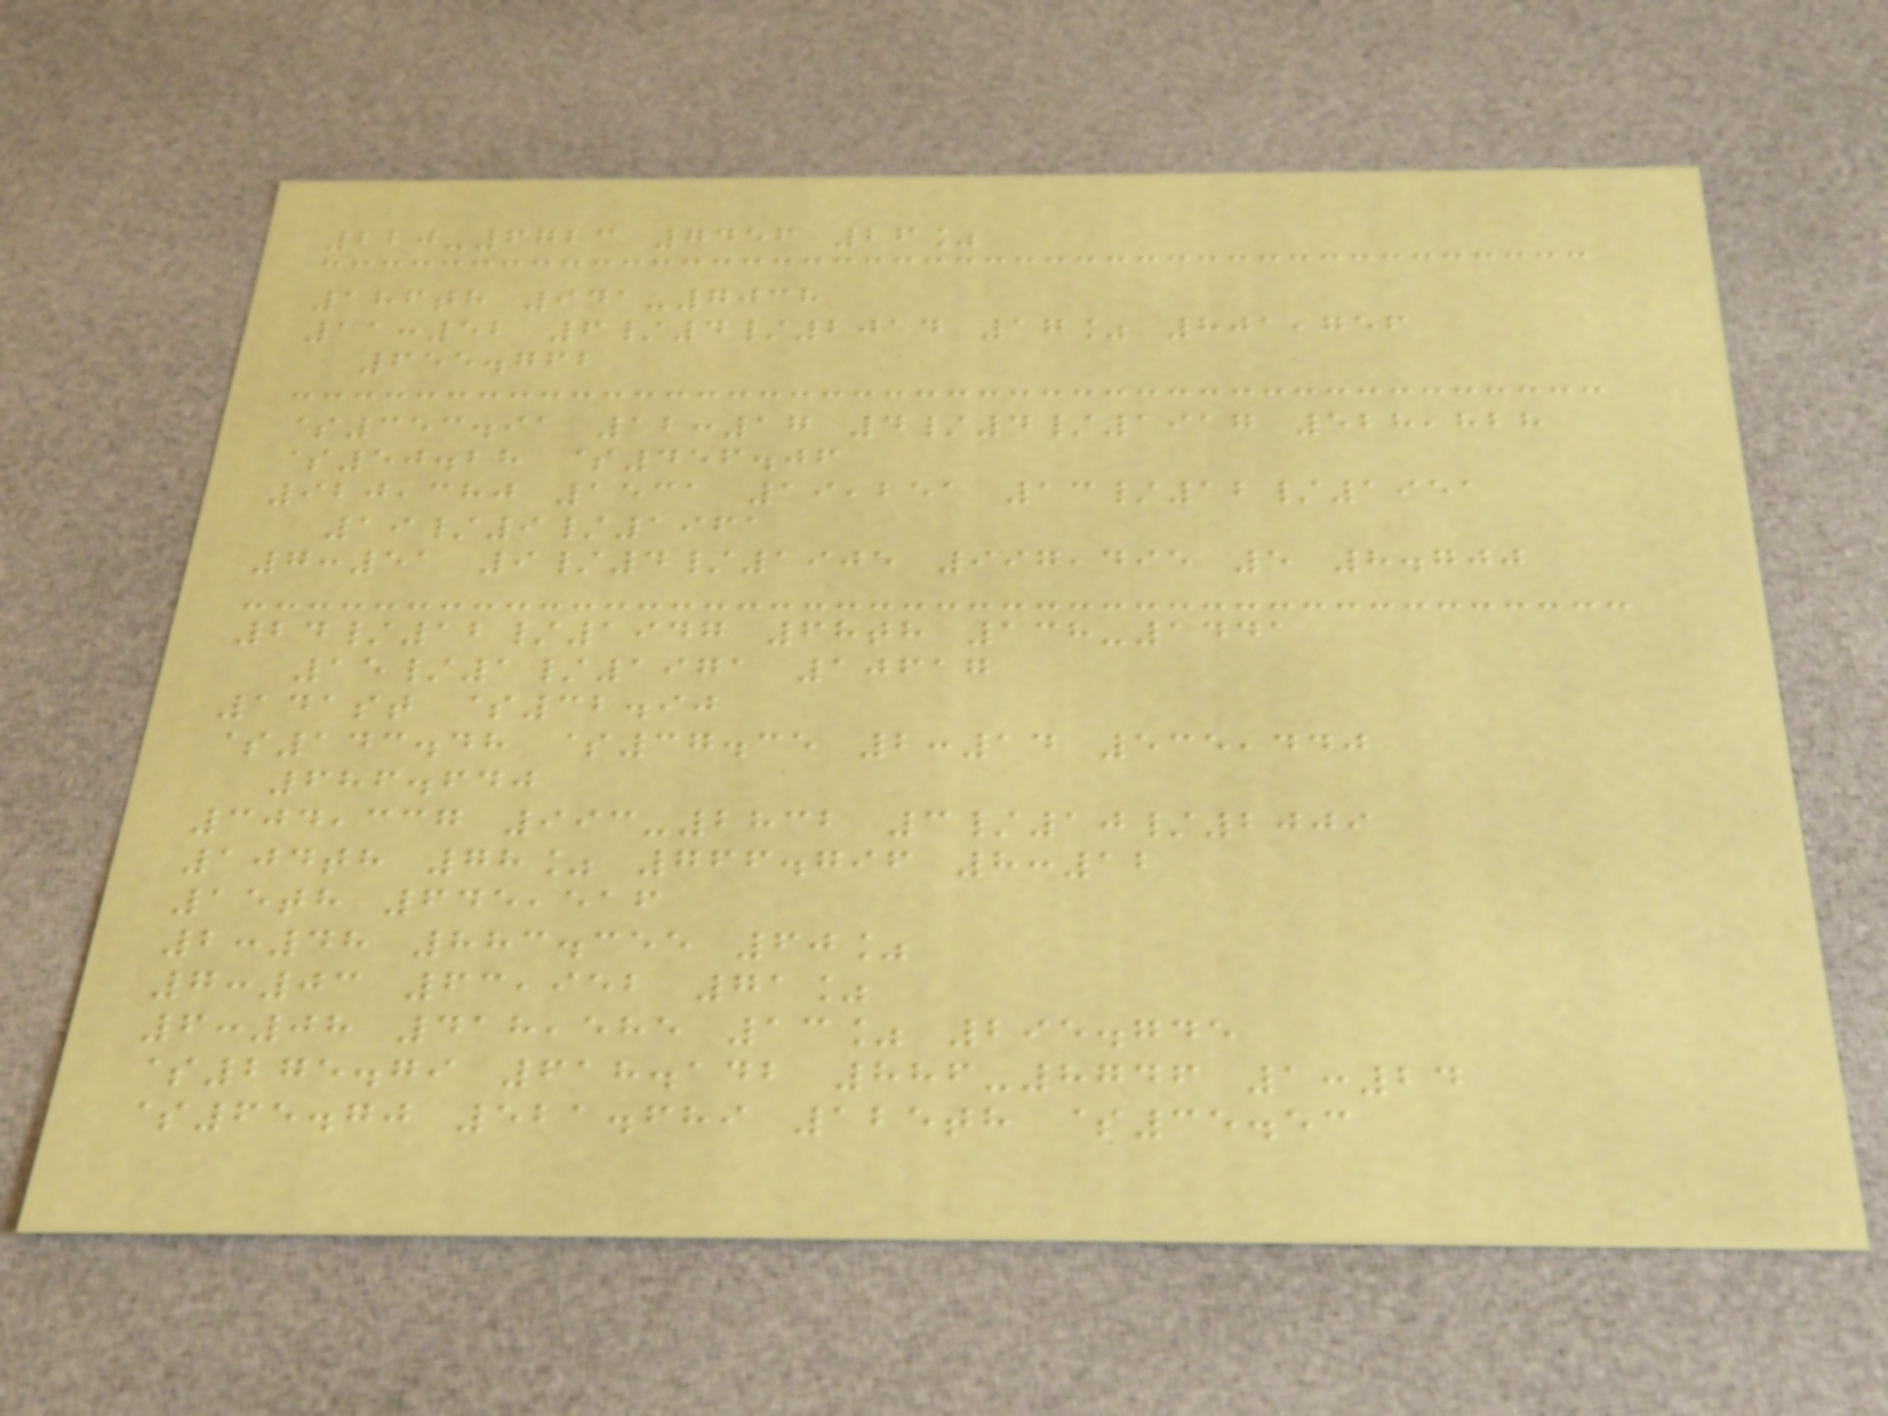220-6723 7456 26%
186th 941-7038
11:52 6/4/2014 17% 801,756
655.762
$353.91 12:17 4/4/1917 528,828
$50.28 $456.06
920,380 1531 19,251 13/12/1951
19/9/1961
7:51 9/4/1905 997,495 5 8.700
24/12/1947 68th 138-1441
15/1/1971 10617
141st $32.90
$143.48 $37.35 2:14 535,440
686.640
304,337 993-2832 3/10/2009
104th 78% 766.796 8:12
15th 645,516
2:48 883.355 60%
7:03 63,952 71%
6:08 418,585 13% 295.745
$275.79 618.142 886-8746 1:24
$65.70 521.689 125th $35.53
